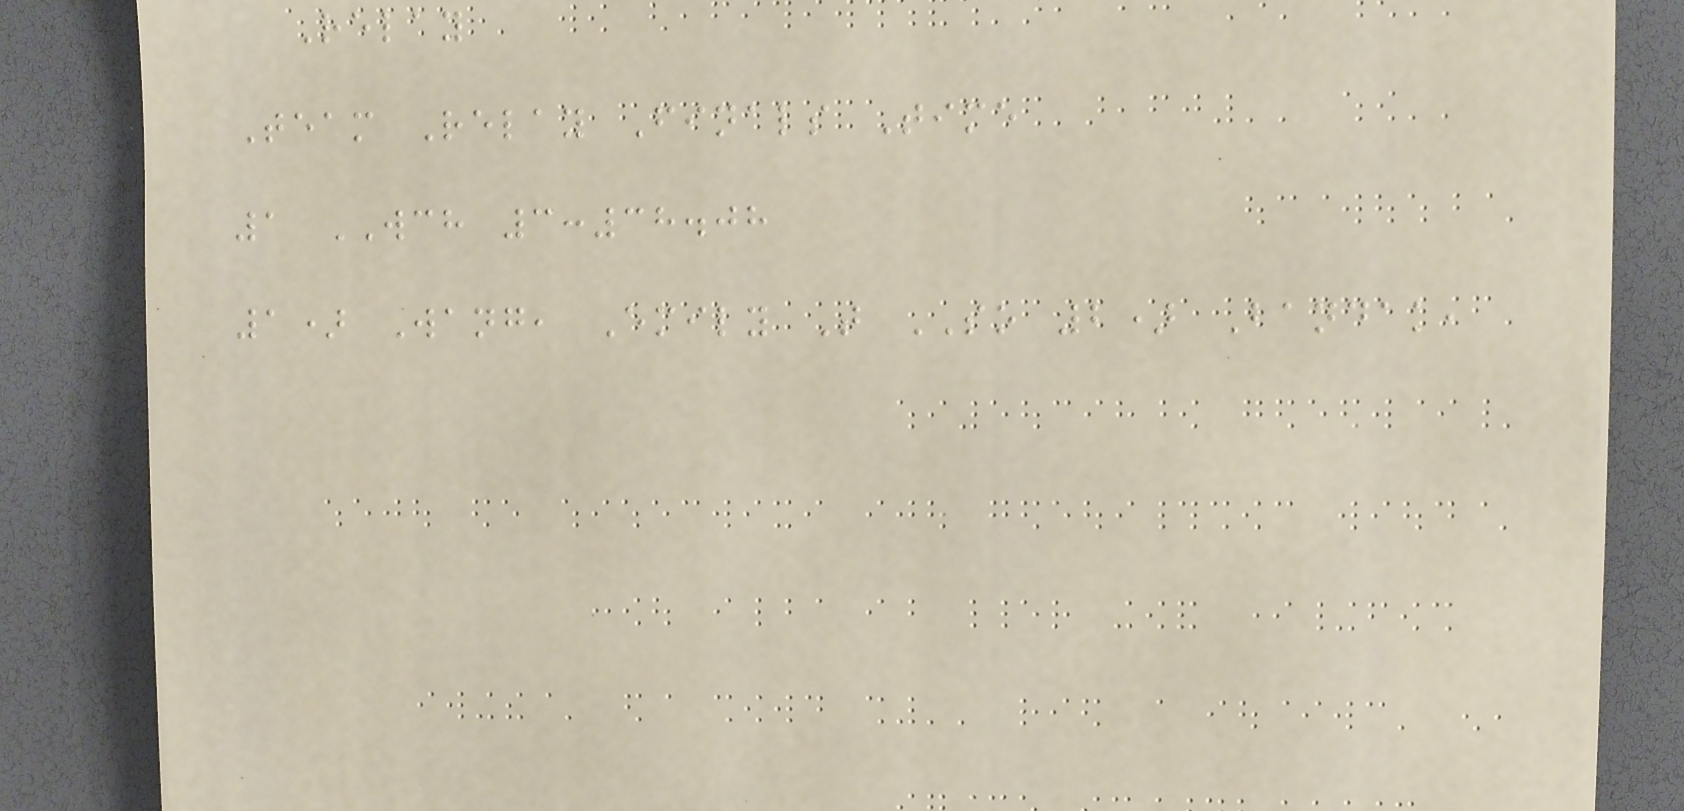Relay
Team Relay Finals Time
1 WCH 3:38.08
1) Wang, Emily T SO 2) Bandak,
